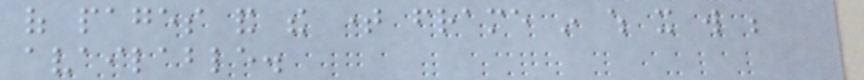of pages and the time frame in which it will be
available.
